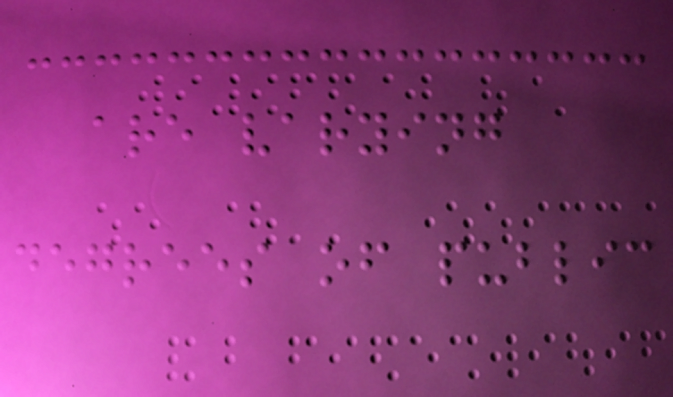are varying
degrees of public
